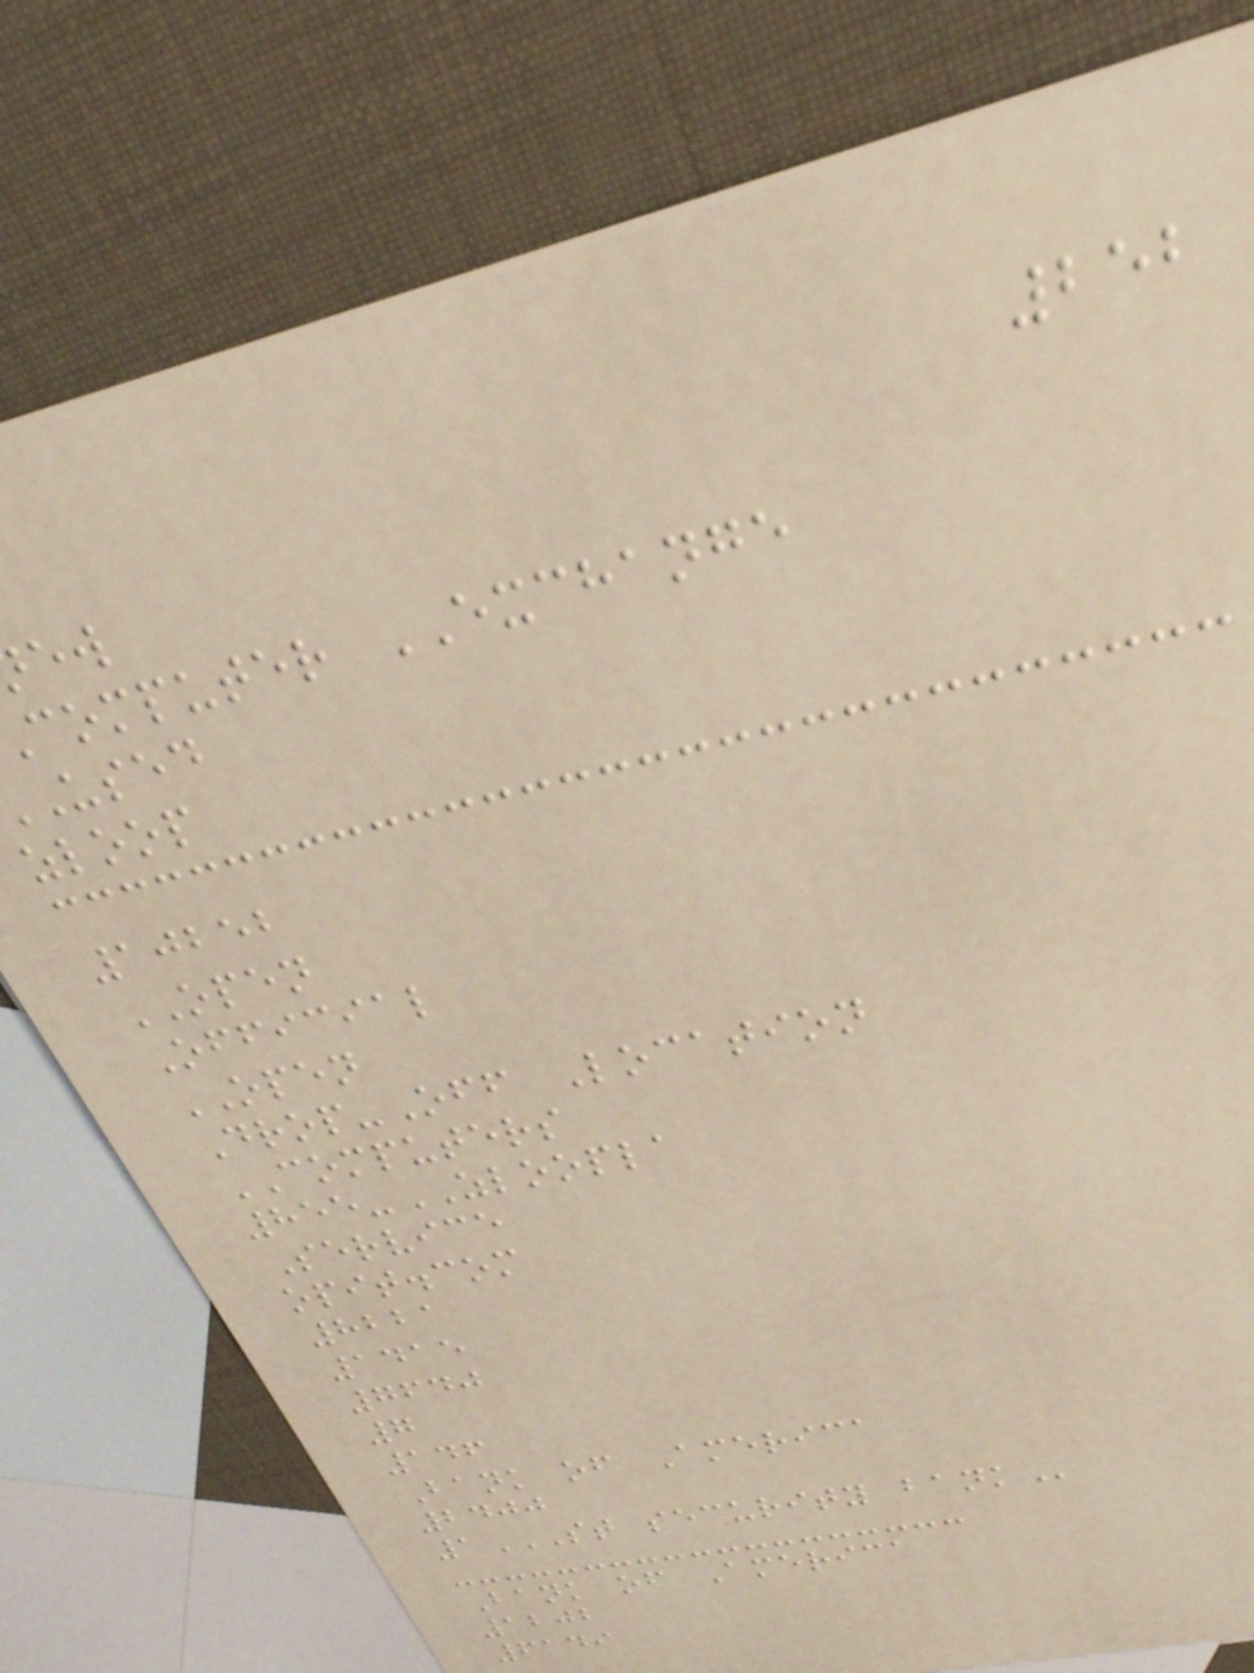252
computer EXCHANGE
used
zloop
10252
OPEN
Official
OPEN
Drop-Off Location
COMPUTERS
855-ZLOOPLA
Service
opit.com
8221
1415
7640
7
146
Bank of America
2400
1ST SECURITY BANK
Bank of America
1202
6149
